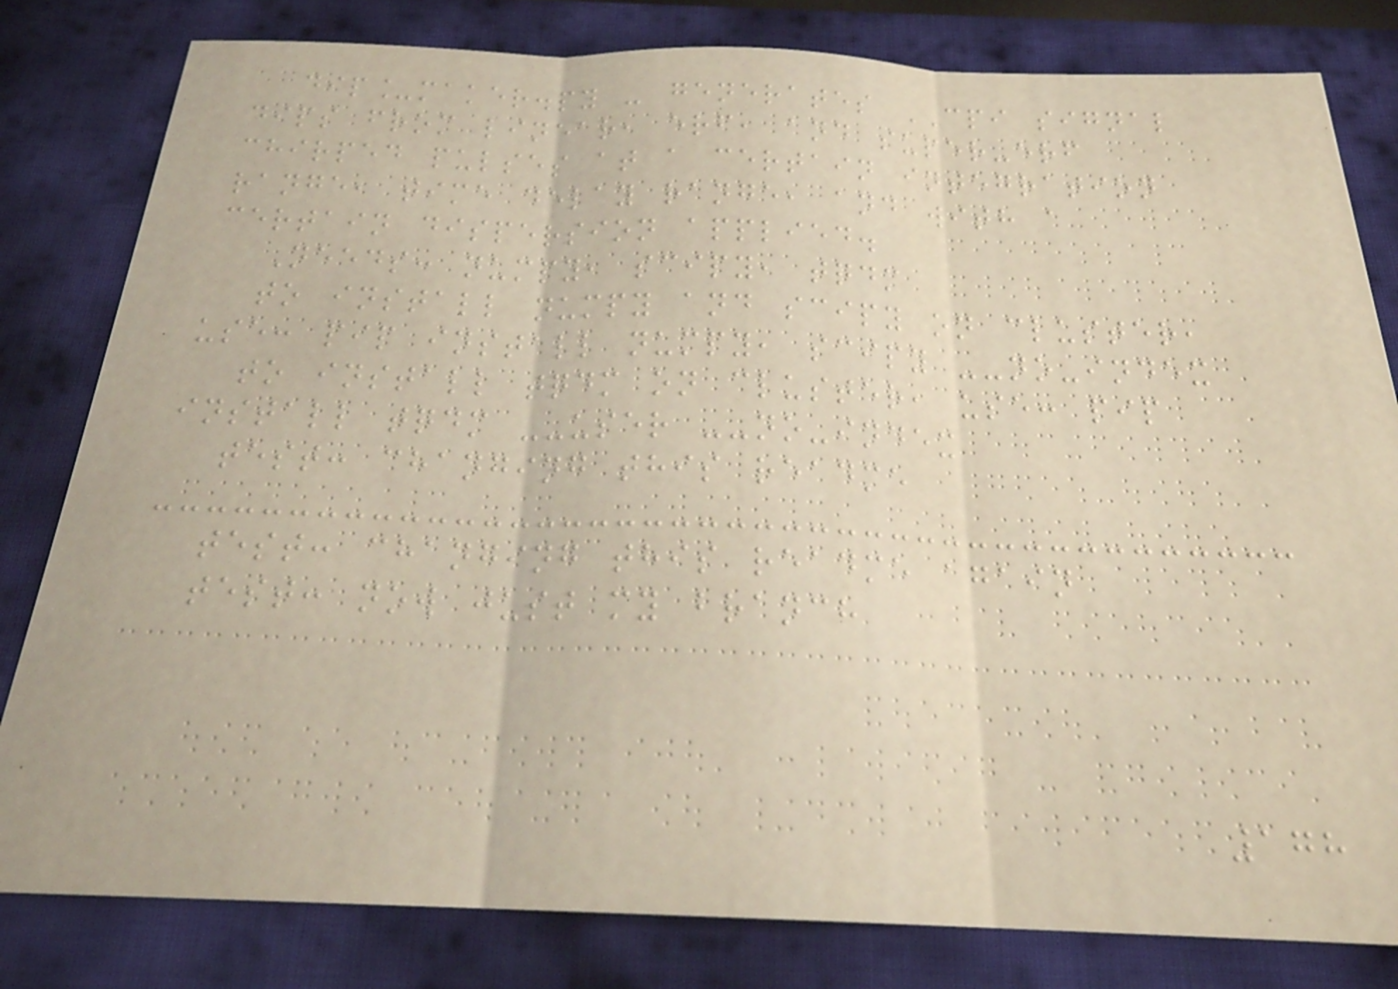dip_maker.py - generates CPI signal
dips from linear, erf, and super-erf
chirped pulses at a certain integration
range, time delay range, and with a
certain dispersion applied.
Needs: numpy, scipy, tqdm
to install numpy and scipy on cluster,
use: pip install numpy, scipy --no-index
to install tqdm on cluster, use: pip
install tqdm --user --no-index
test: changing this readme
test: changing this readme again
test: now just my branch
178
